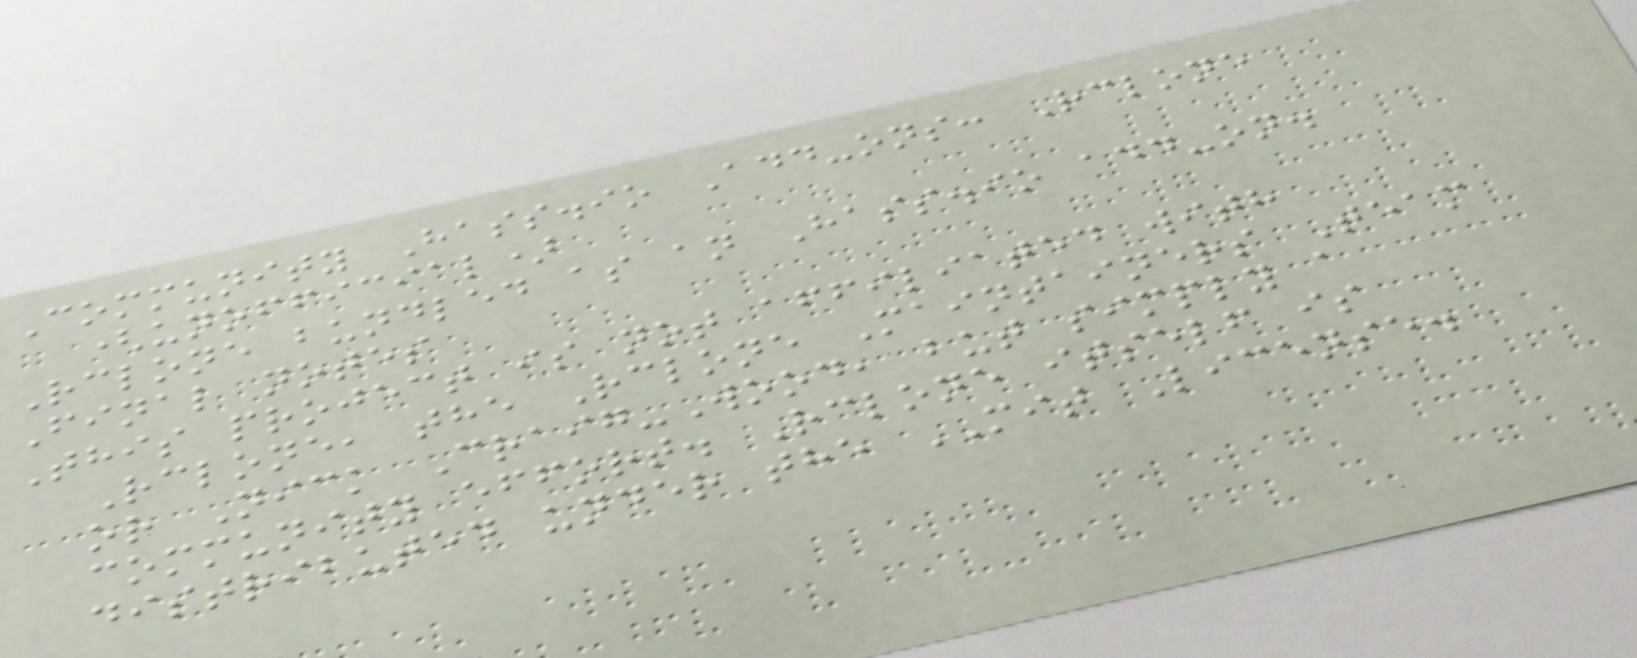Community Hass.io Add-ons: Rclone
(unofficial)
Rclone bundled as an Hass.io add-on.
Final notes
This project is not affiliated with
Rclone, the Rclone Maintainers Team
or Nick Craig-Wood, but simply a
community effort. Rclone itself is
distributed under the MIT License.
